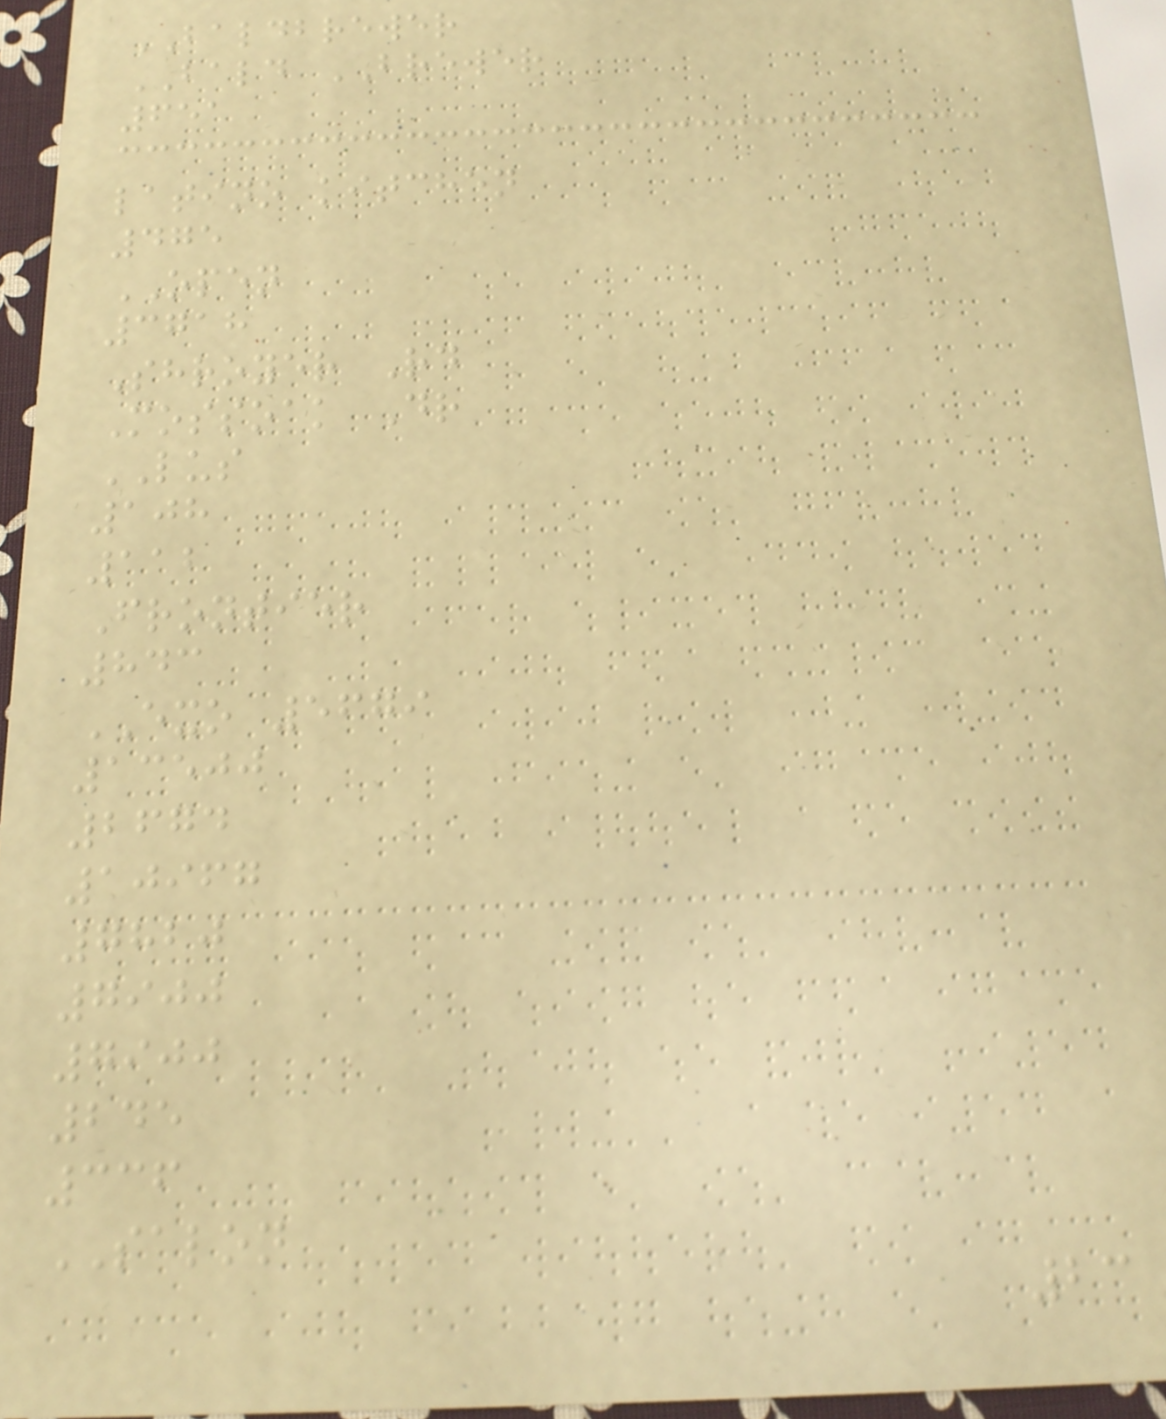BALDBREWER
BALD BREWER
651
latino kitchen
475
OPEN
3718
Shroyer Rd
Mossoak Dr
LUS
108
112
Frontier
843
EXO 5679
13500
2674
10967
7820
7900
7900
245
336
SALON
23
